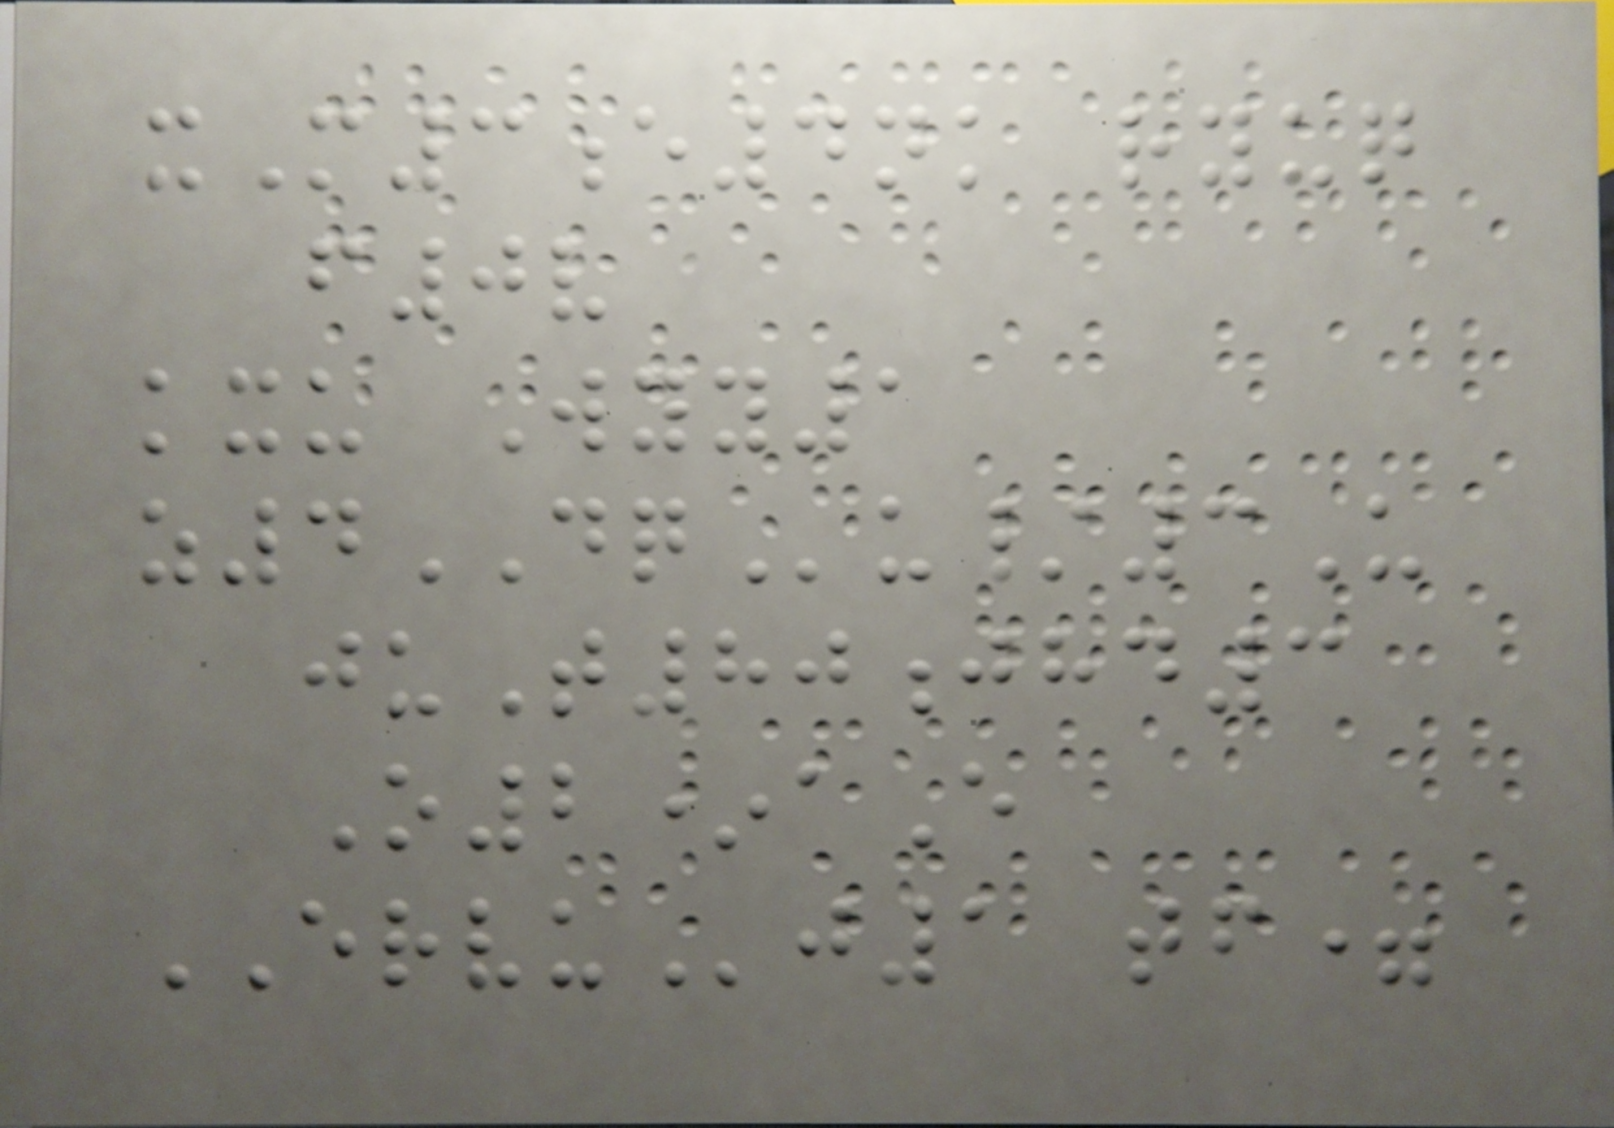xM3e4nk ryuq
f0v
kxu Wyy1
z4DQu/3U
juT80jhd3
O2*aE
ERVUj1 tf=
